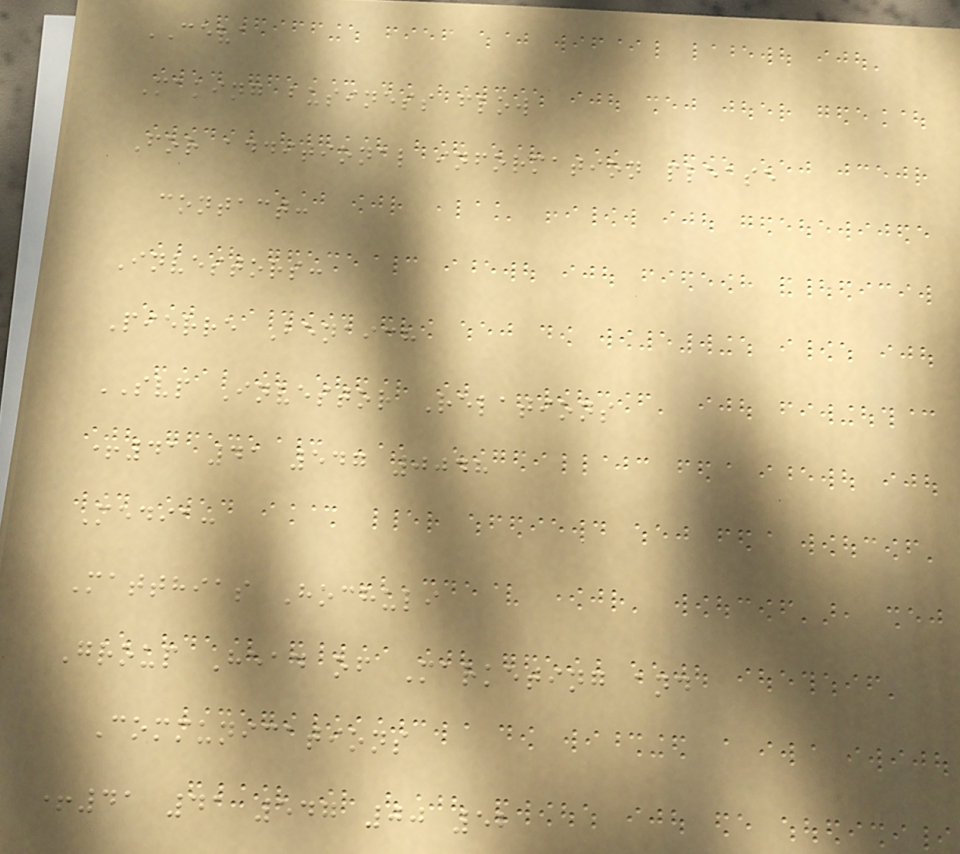CEVA
Making business flow
For additional information please
contact:
Investors:
Pierre Benaich
SVP Investor Relations
+41 41 547 0048
Media:
Matthias Hochuli
Group Head of Marketing and
Communications
+41 41 547 00 52
